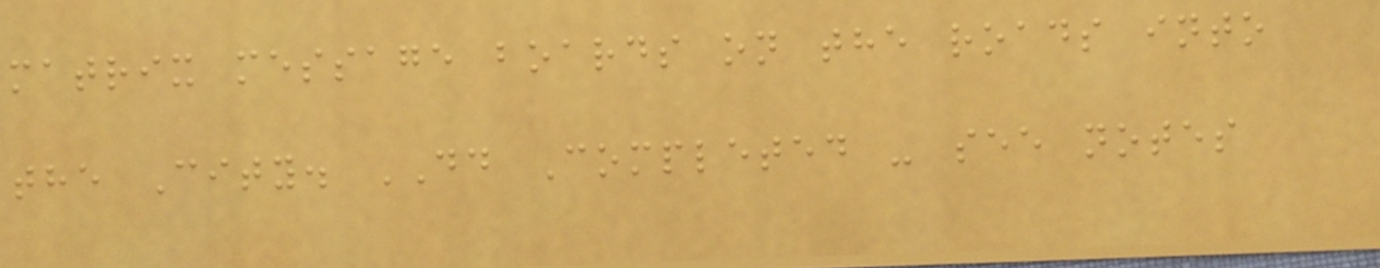matrix message boards on the roads into
the City. DD Completed - see notes
